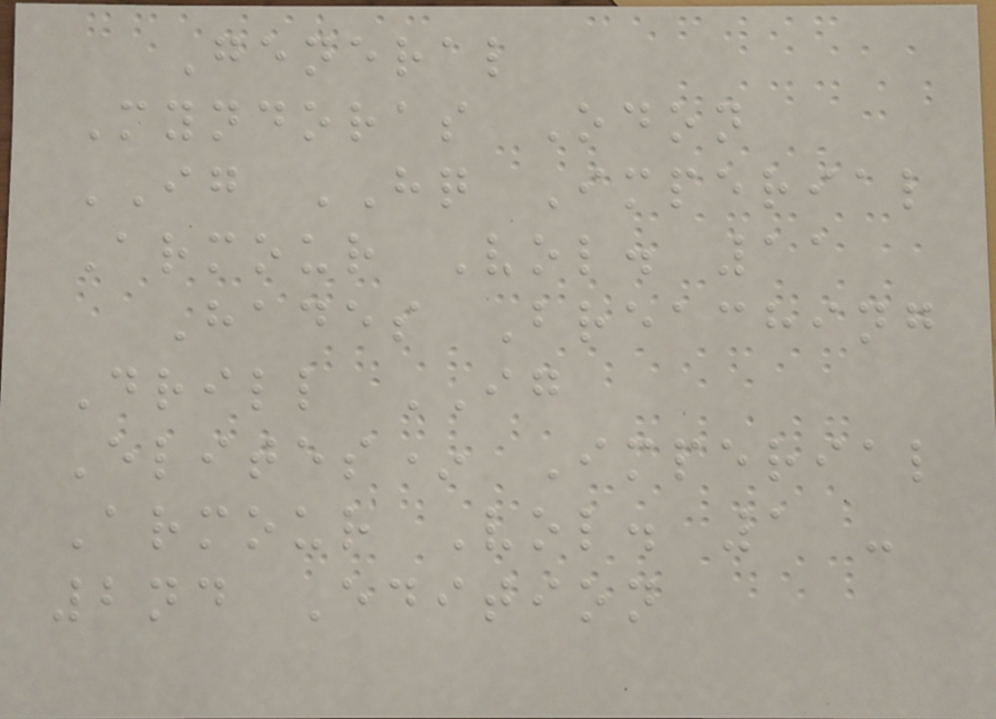General
Myndoras Odon
IG HQ Imperial
Armour Vol. 11
Hades Breaching
Drill IG
Elites* Imperial
Armour Vol. 1 -
2nd Edition
